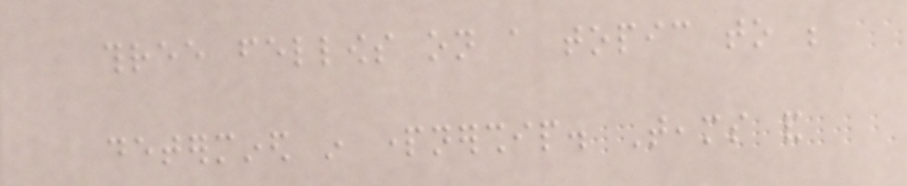three fellows on a topic to be
determined in partnership. Teams and
